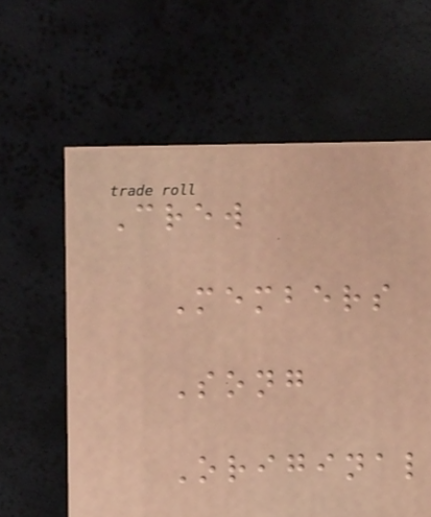Crew
Members
Song
Original
